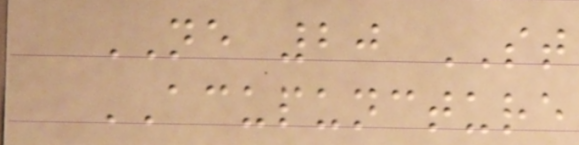NE 20 ST
ACUPUNCTURE
